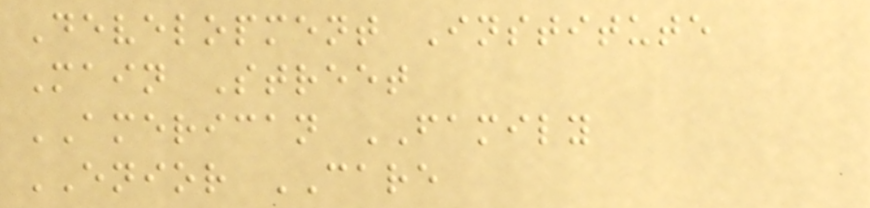Development Institute
Main Street
AMERICAN FAMILY
ENIOR CARE
